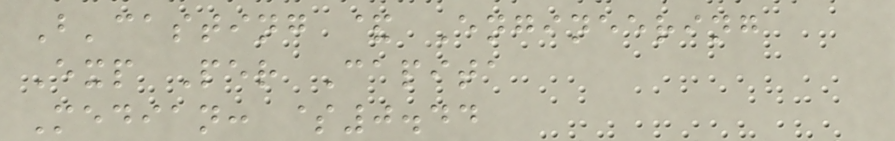B'casting & Engineering
Exp Per Capita
Median: $0.44
